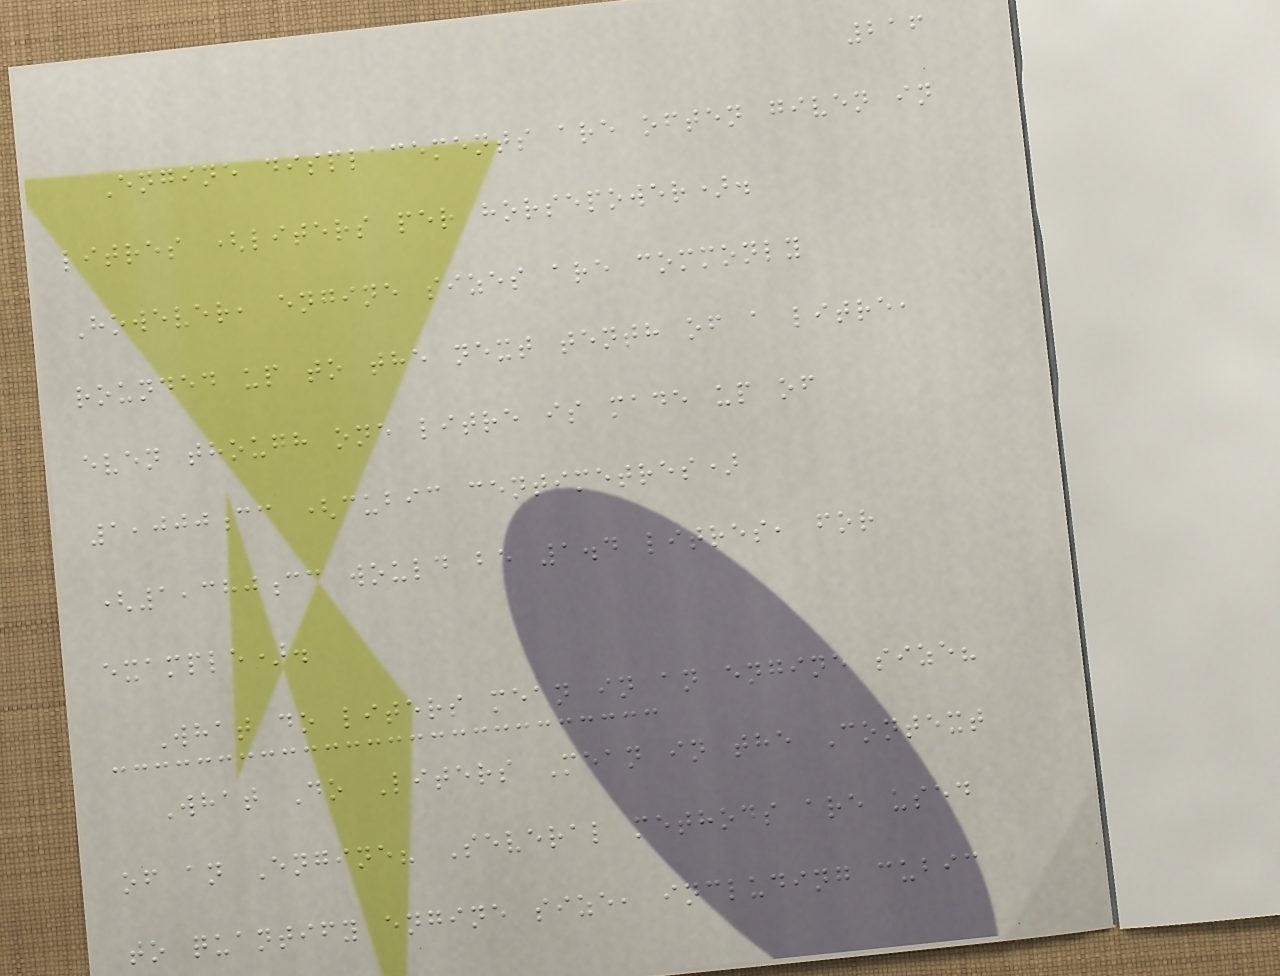216
Engine displacements are often given in
litres (liters per horsepower).
However, engine sizes are commonly
rounded up to the next tenth of a litre,
even though one litre is made up of
1,000cc (cubic centimetres)
(1,380cc would be 1.4 litres, for
example).
What do liters mean in an engine size?
What Do Liters Mean in the Context
of an Engine? Several methods are used
to quantify engine size, including cubic
